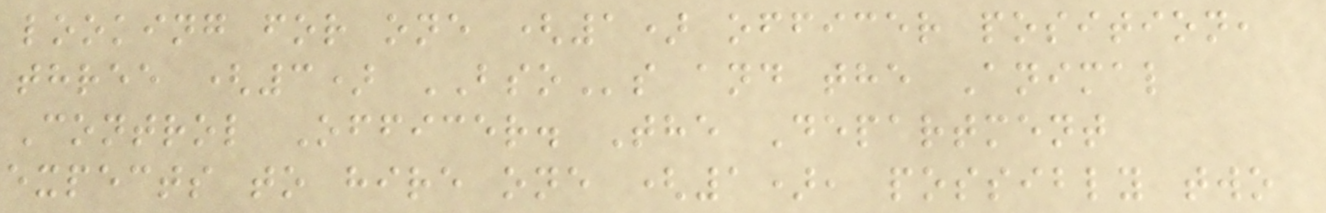looking for one (1) officer position,
three (3) BSOs and the Animal
Control Officer. The Department
expects to hire one (1), possibly two
